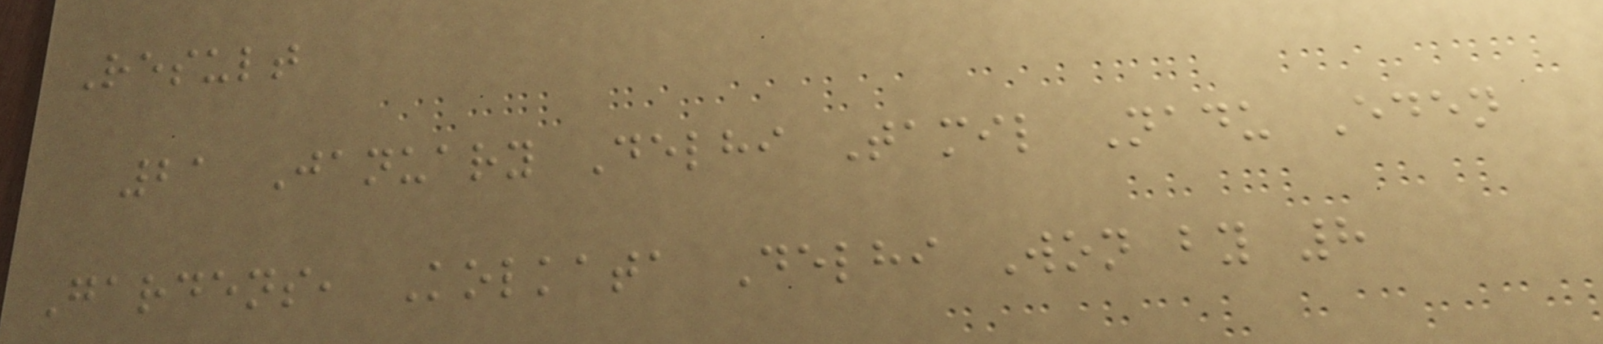Result
21 January Delhi Tamil Nadu Eden
Gardens, Kolkata Delhi Won by 8
